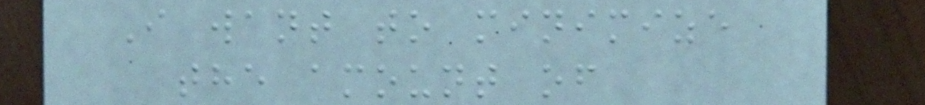I want to minimize
the amount of
